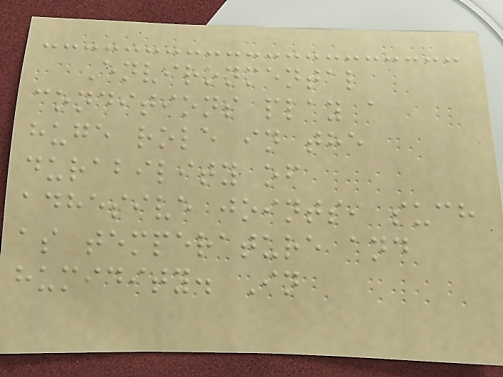Environmental
conditions play a
huge role in the
durability of
adhesive joints, such
as temperature and
humidity. In
